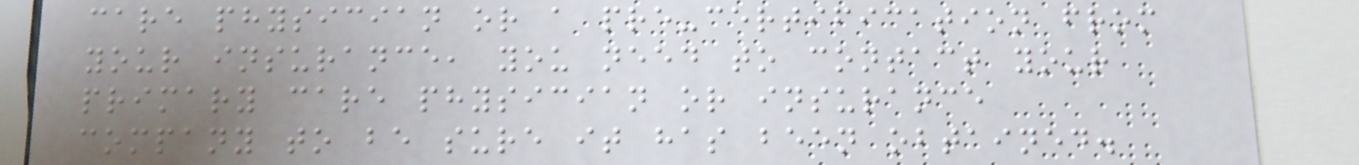care physician or a pre-certification from
your insurance, you need to contact your
primary care physician or insurance
company to be sure it has been obtained.
